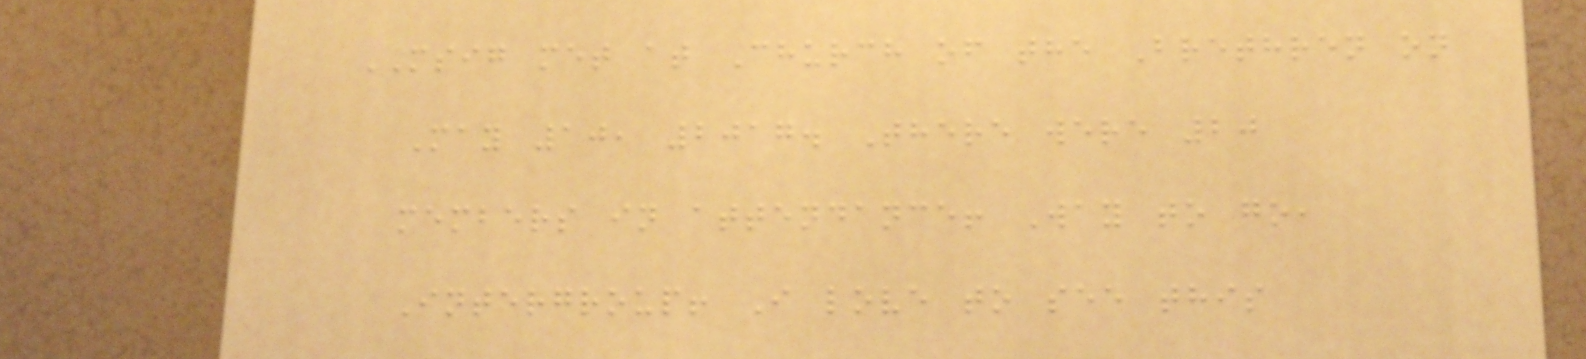MSIG met at Church of the Brethren on
May 10, 2017. There were 20
members in attendance! Way to go,
Intergroup! I love to see this
